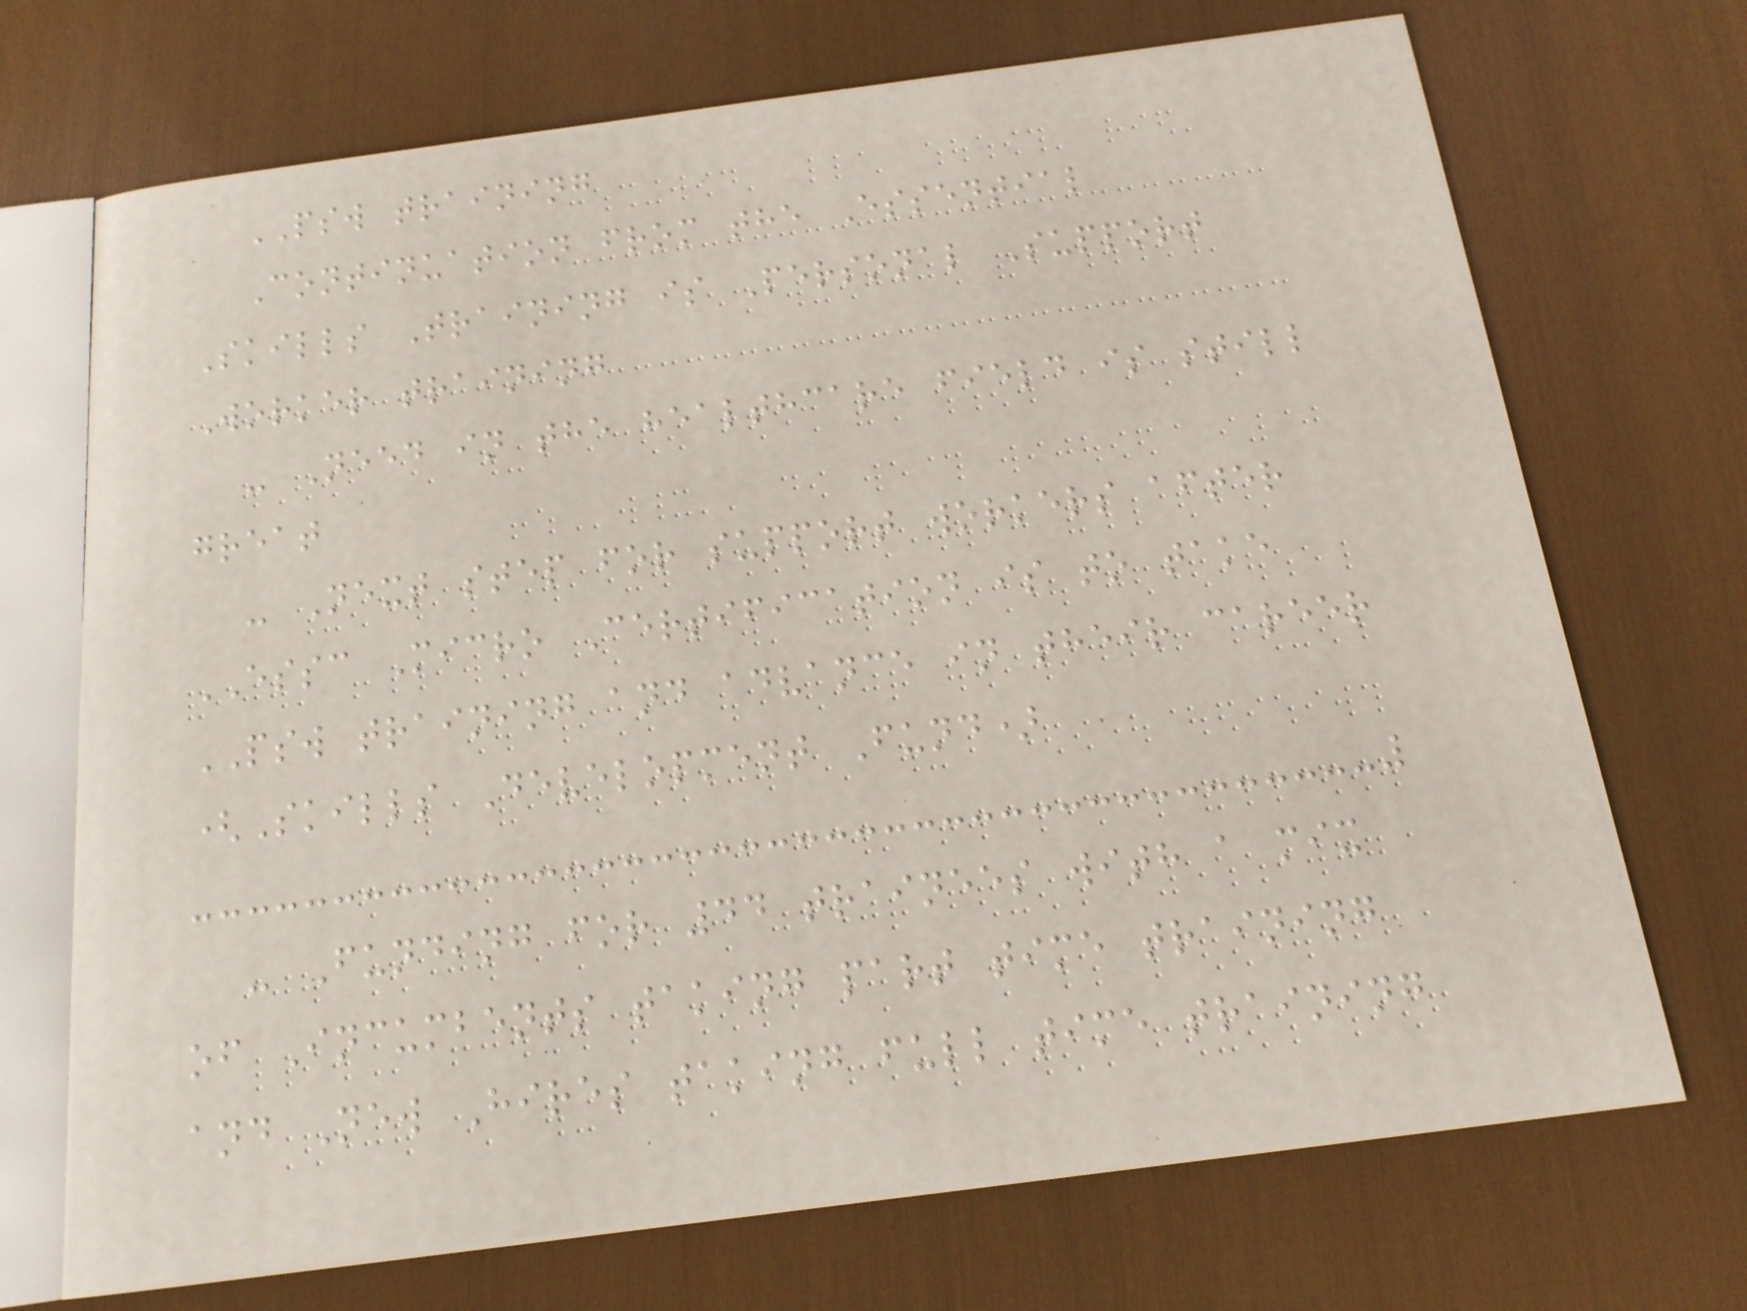PSW training
Continuation from the Essential
Skills Training is Personal Support
Worker training
- Need in the healthcare field is still
great
- Next step for support workers after
ESSC Micro Certification is to take
PSW training and advance in their career
(Skills Development Fund)
- Funding for 44 trainees with a mix
of Incumbents taking part time training
and New Hires taking full time training
